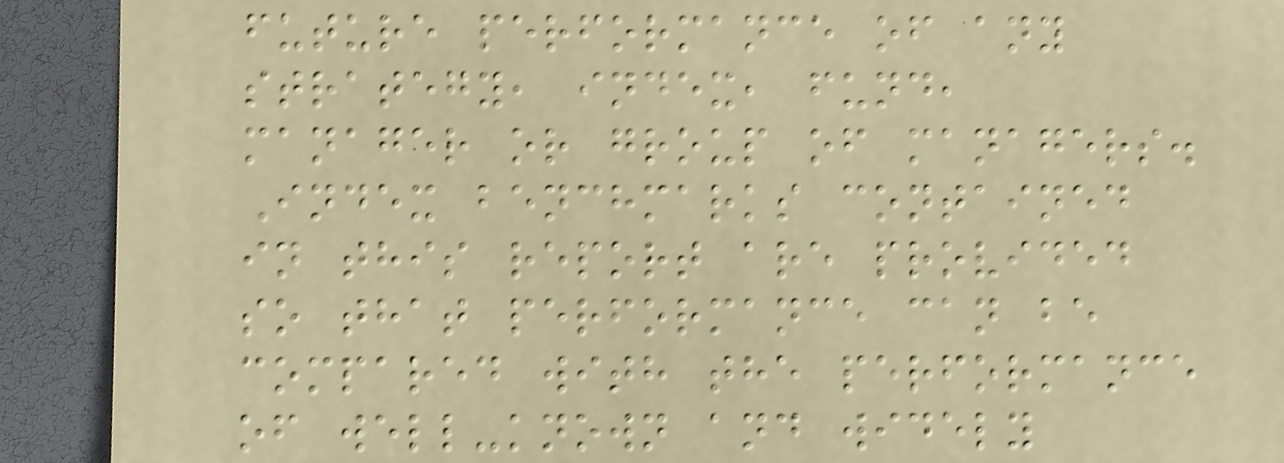future performance of any
strategy, index, fund,
manager or group of managers.
Index benchmarks contained
in this report are provided
so that performance can be
compared with the performance
of well-known and widely
